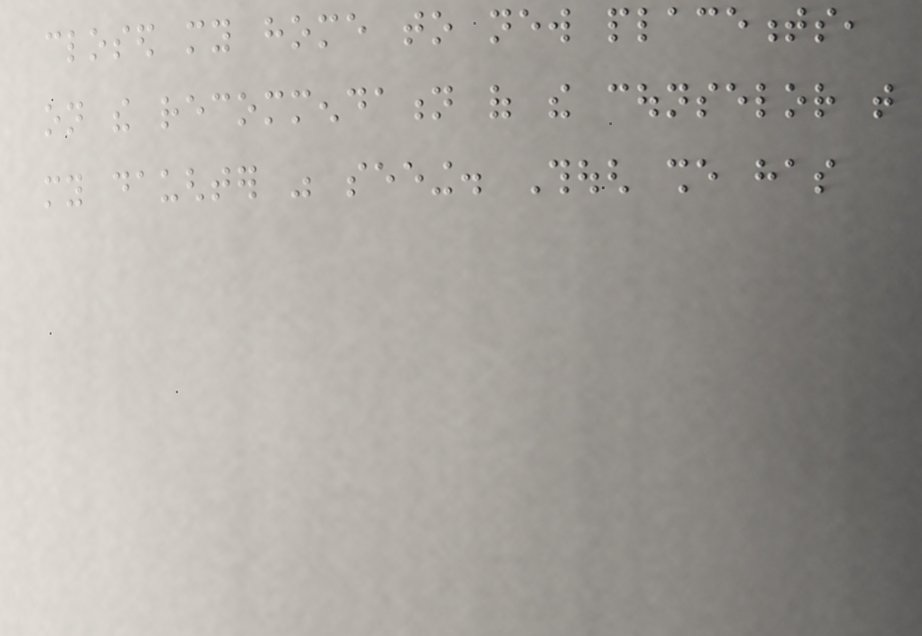closed my home to new placements,
on the recommendation of the counselor that
my daughter was seeing. Though she has
